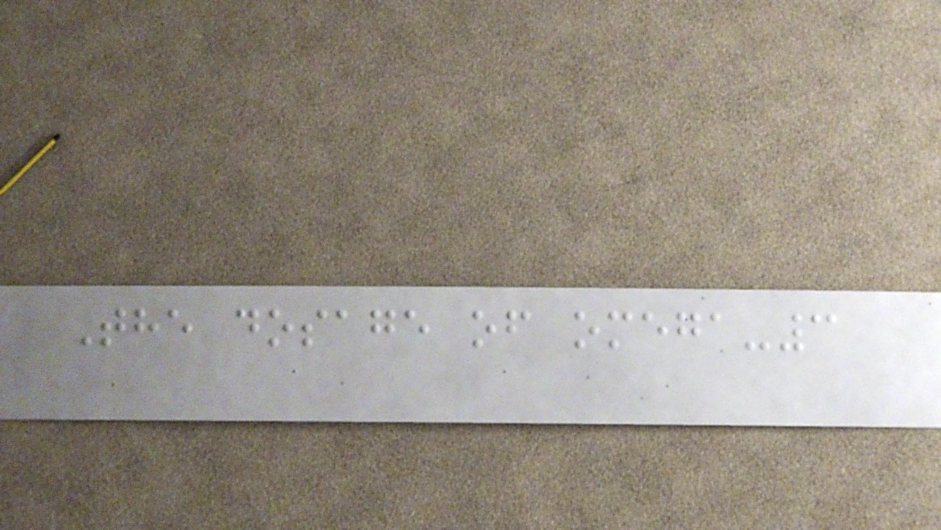The dosage of omega-3
